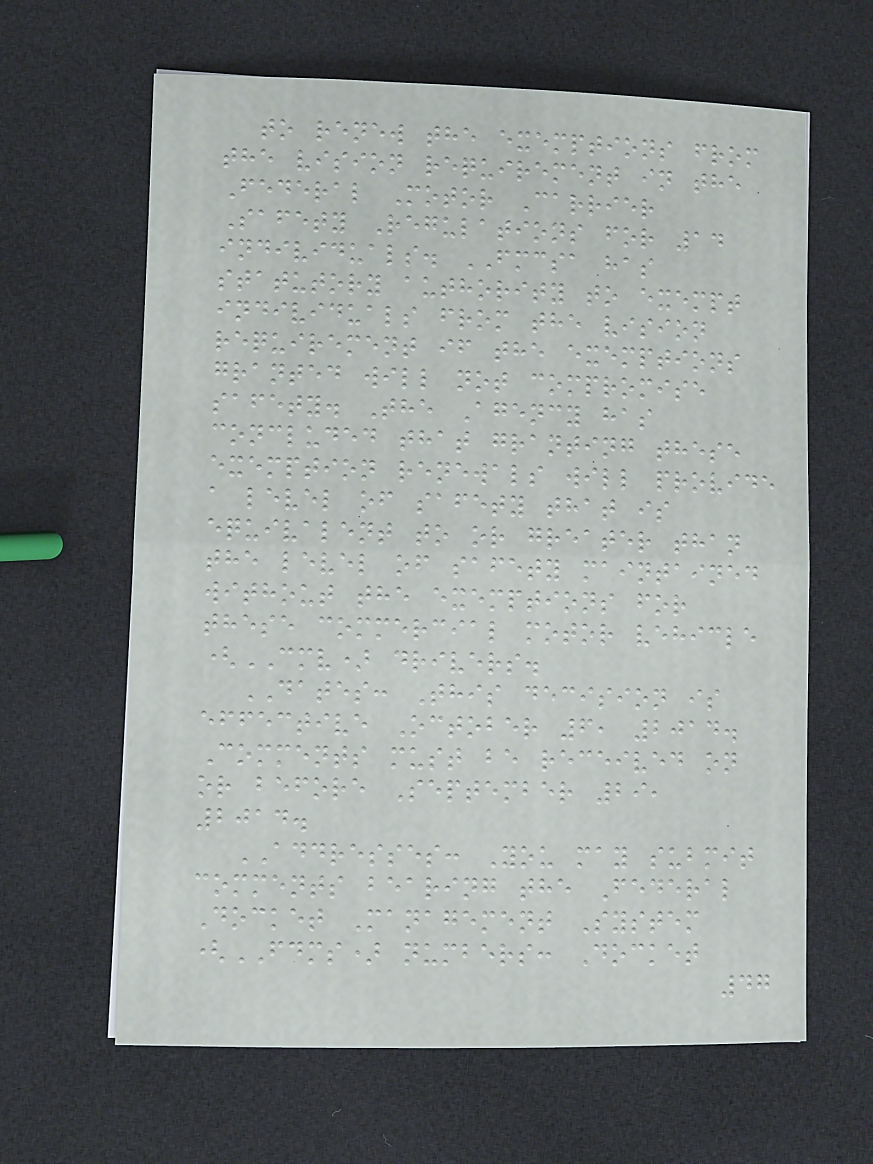to renew the exemptions from
the vision requirement in the
Federal Motor Carrier
Safety Regulations for 14
individuals. FMCSA has
statutory authority to exempt
individuals from the vision
requirement if the exemptions
granted will not compromise
safety. The Agency has
concluded that granting these
exemption renewals will provide
a level of safety that is
equivalent to or greater than
the level of safety maintained
without the exemptions for
these commercial motor vehicle
(CMV) drivers.
DATES: This decision is
effective October 6, 2014.
Comments must be received on
or before September 29,
2014.
ADDRESSES: You may submit
comments bearing the Federal
Docket Management System
(FDMS) numbers: Docket
47
